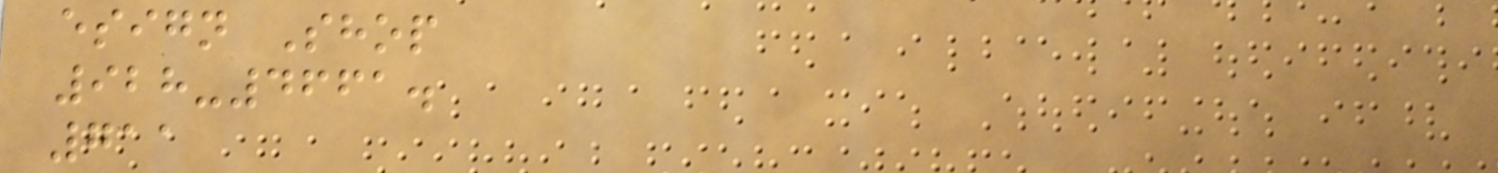esign Shop
928-4661.
711
